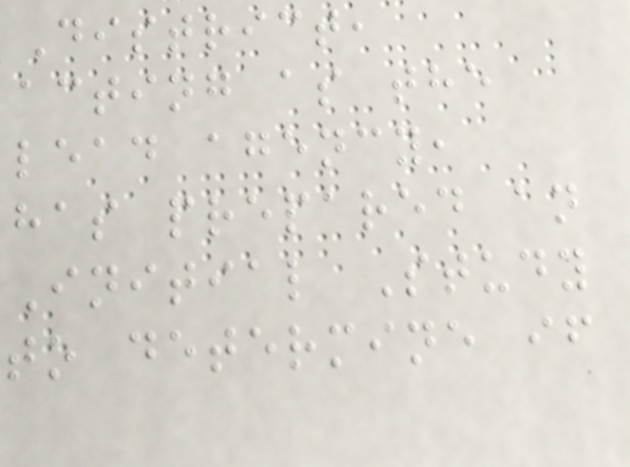District,
acting as the
lead agency,
has prepared an
Initial Study
to determine if
